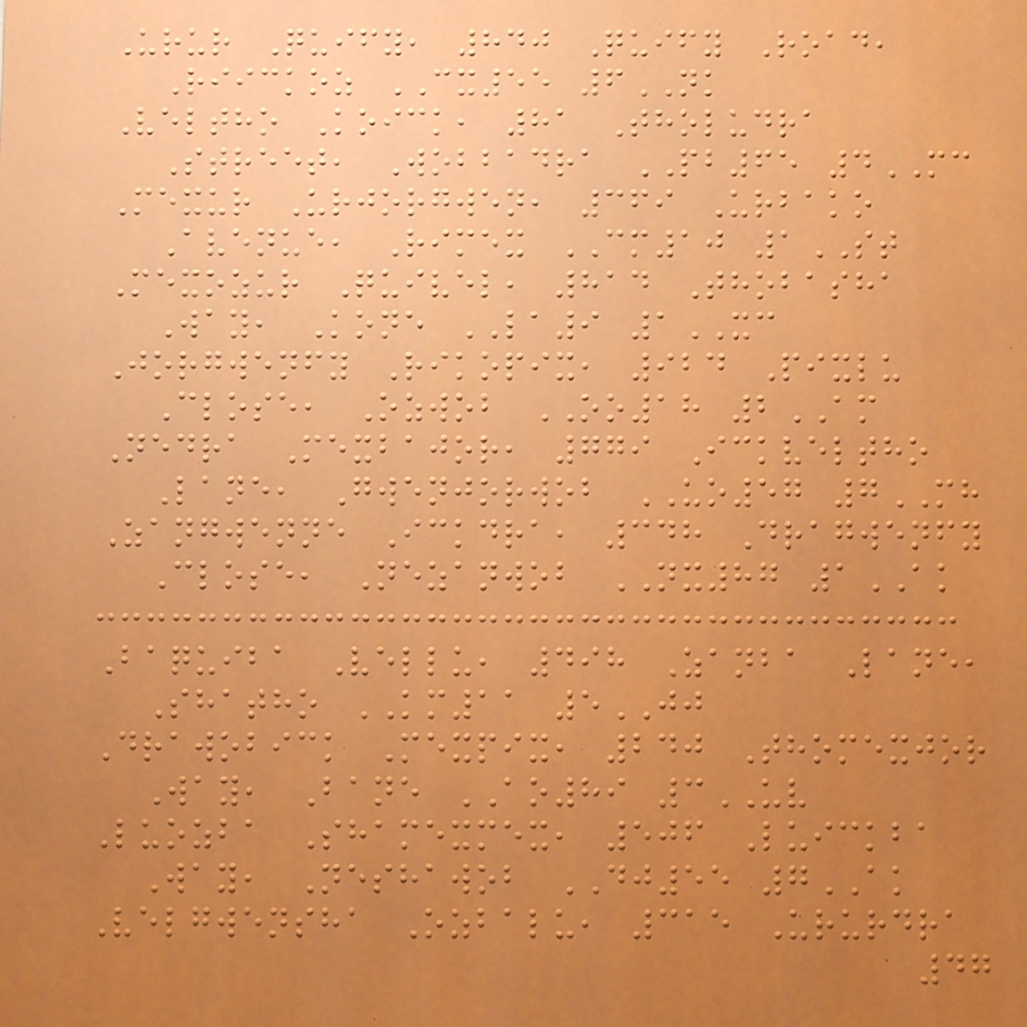Urur Quify, 840 Quify Road,
Riickoz CX55 6NK
Veltho Koick, 81 Tholudra
Street, Wobbadra PB65 4MC
Mexur Urjorgwen, 369 Urbako
Avenue, Rimex CM10 1ST
Mexozur Quivel, 814 Thobasha
Way, Kone LA9 1XC
Jorgwenfy Rikopix, 924 Pixlu
Close, Ozwob OO18 2AM
Nedra Mexbajor, 779 Ickveltho
Lane, Gwenjorwob UO57 7MH
Zangwenne Ickdra, 348 Dragwenfy
Close, Nezanwob NX87 1AK
Baquiba Vellu, 498 Zanba Lane,
Shatho KM11 5JJ
Drawobick Mexpix, 240 Thomexjor
Way, Bane AO89 3UV
Luozba Shamexmex, 506 Luickba
Way, Neshawob DJ55 7AK
Velgwensha Ozbalu, 315 Ururdra
47
